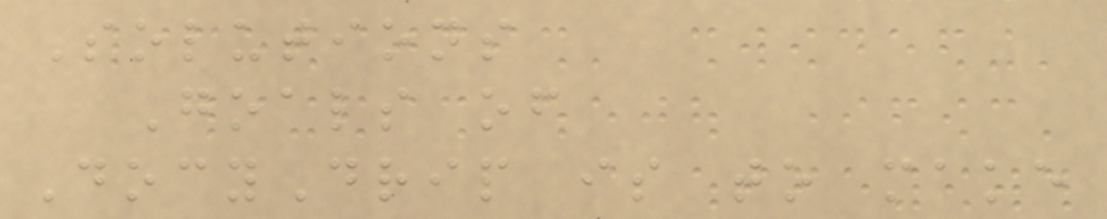Solutions
Goals of
DocyDrip is to make
